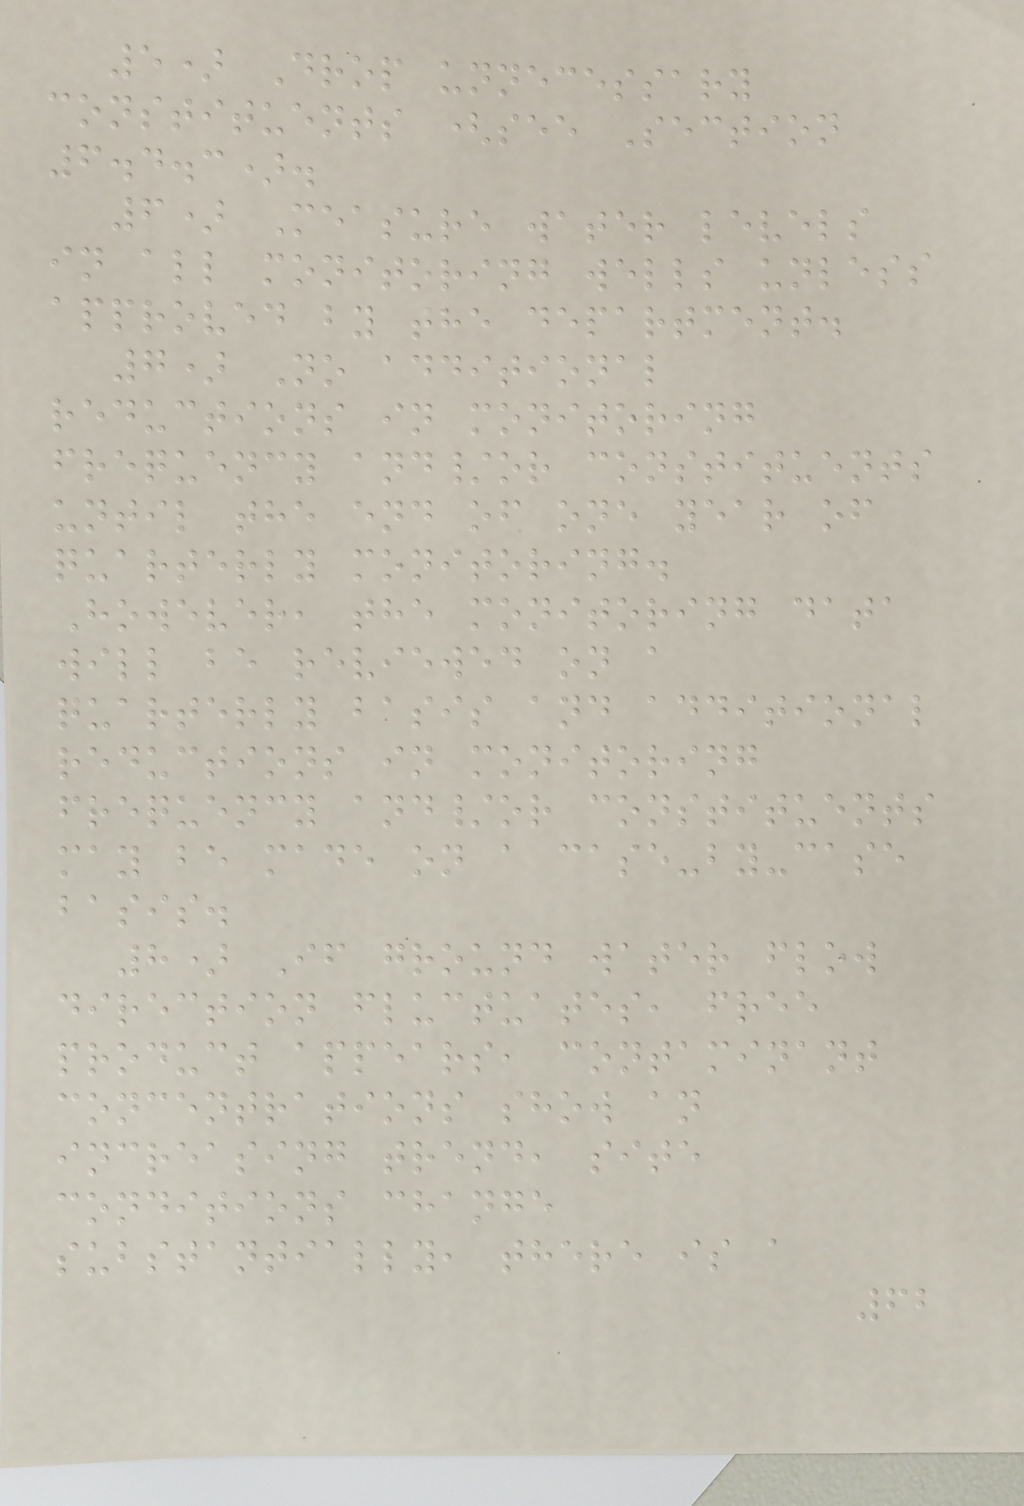5) Drop unnecessary
constituents (see Section
6.4.3).
6) Measure water levels
in all monitoring wells unless
approved by the department.
7) No additional
reductions in monitoring
frequency and/or constituents
until the end of one year of
quarterly monitoring.
However, the monitoring data
will be reviewed on a
quarterly basis and additional
reductions in monitoring
frequency and/or constituents
may be made on a case-by-case
basis.
8) If ground water flow
direction fluctuates, free
product appears, contaminant
concentrations show an
increasing trend, site
conditions change
substantially, there is a
62
